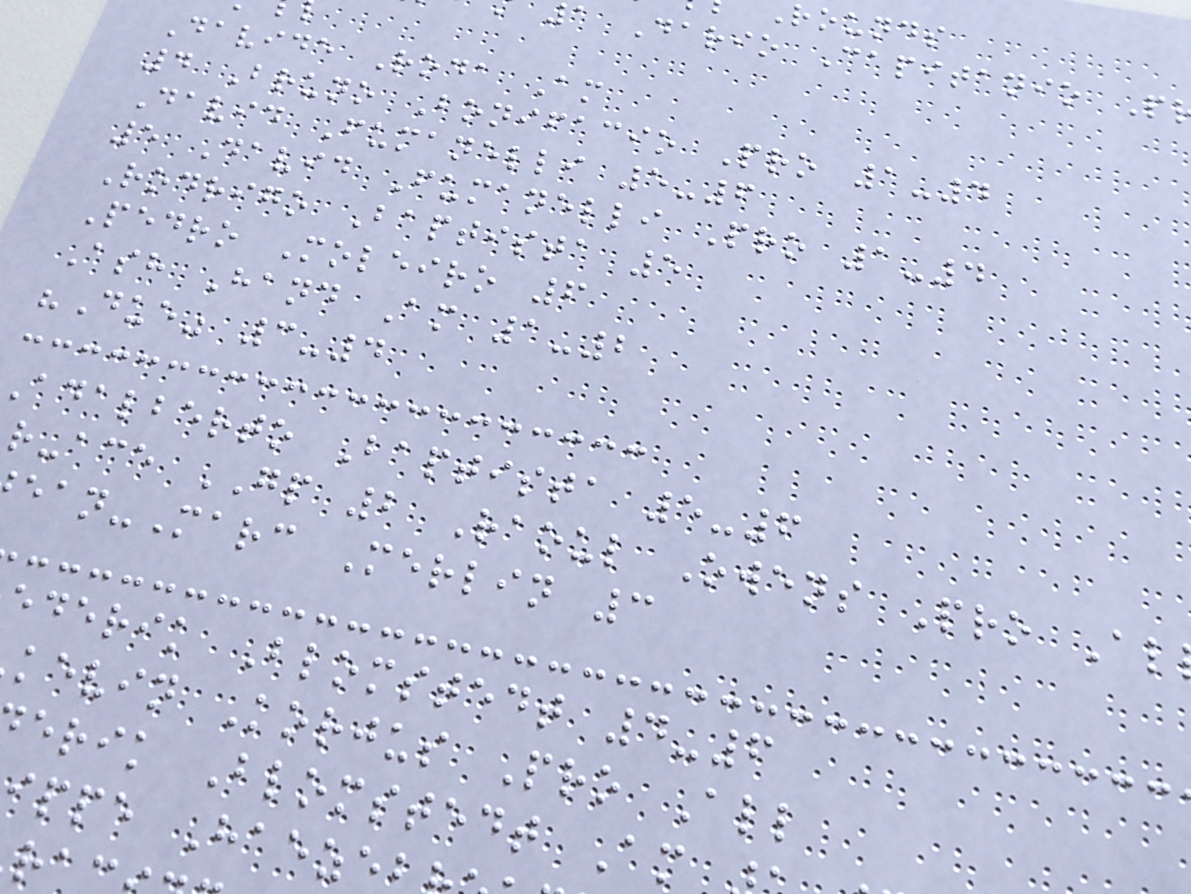a Dario Capitanio P
Davide Roda Am
4 Bruno Bonifacio Pro 1-4
David Fumanelli 5-6
5 David Fumanelli Pro 1-4
Rodrigo Baptista 5
Pedro Moleiro 6
Ash Hand Am 1-2
"Due" 3-4
adalberto Baptista 5-6
r-ace GP 2 Raoul Owens Pro Al
ean-Marc Merlin 3
ederik Blomstedt 4-6
kevin Korjus Pro All
erik Blomstedt Am
ippe Haeze
